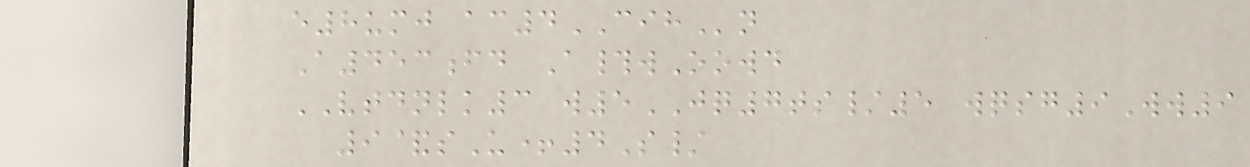e8umj ac4CIHn
A453fd A#wOowd
VTDNLK3 w5JQ7ts/5 wqsg9Ww9
9&sU+4S/
